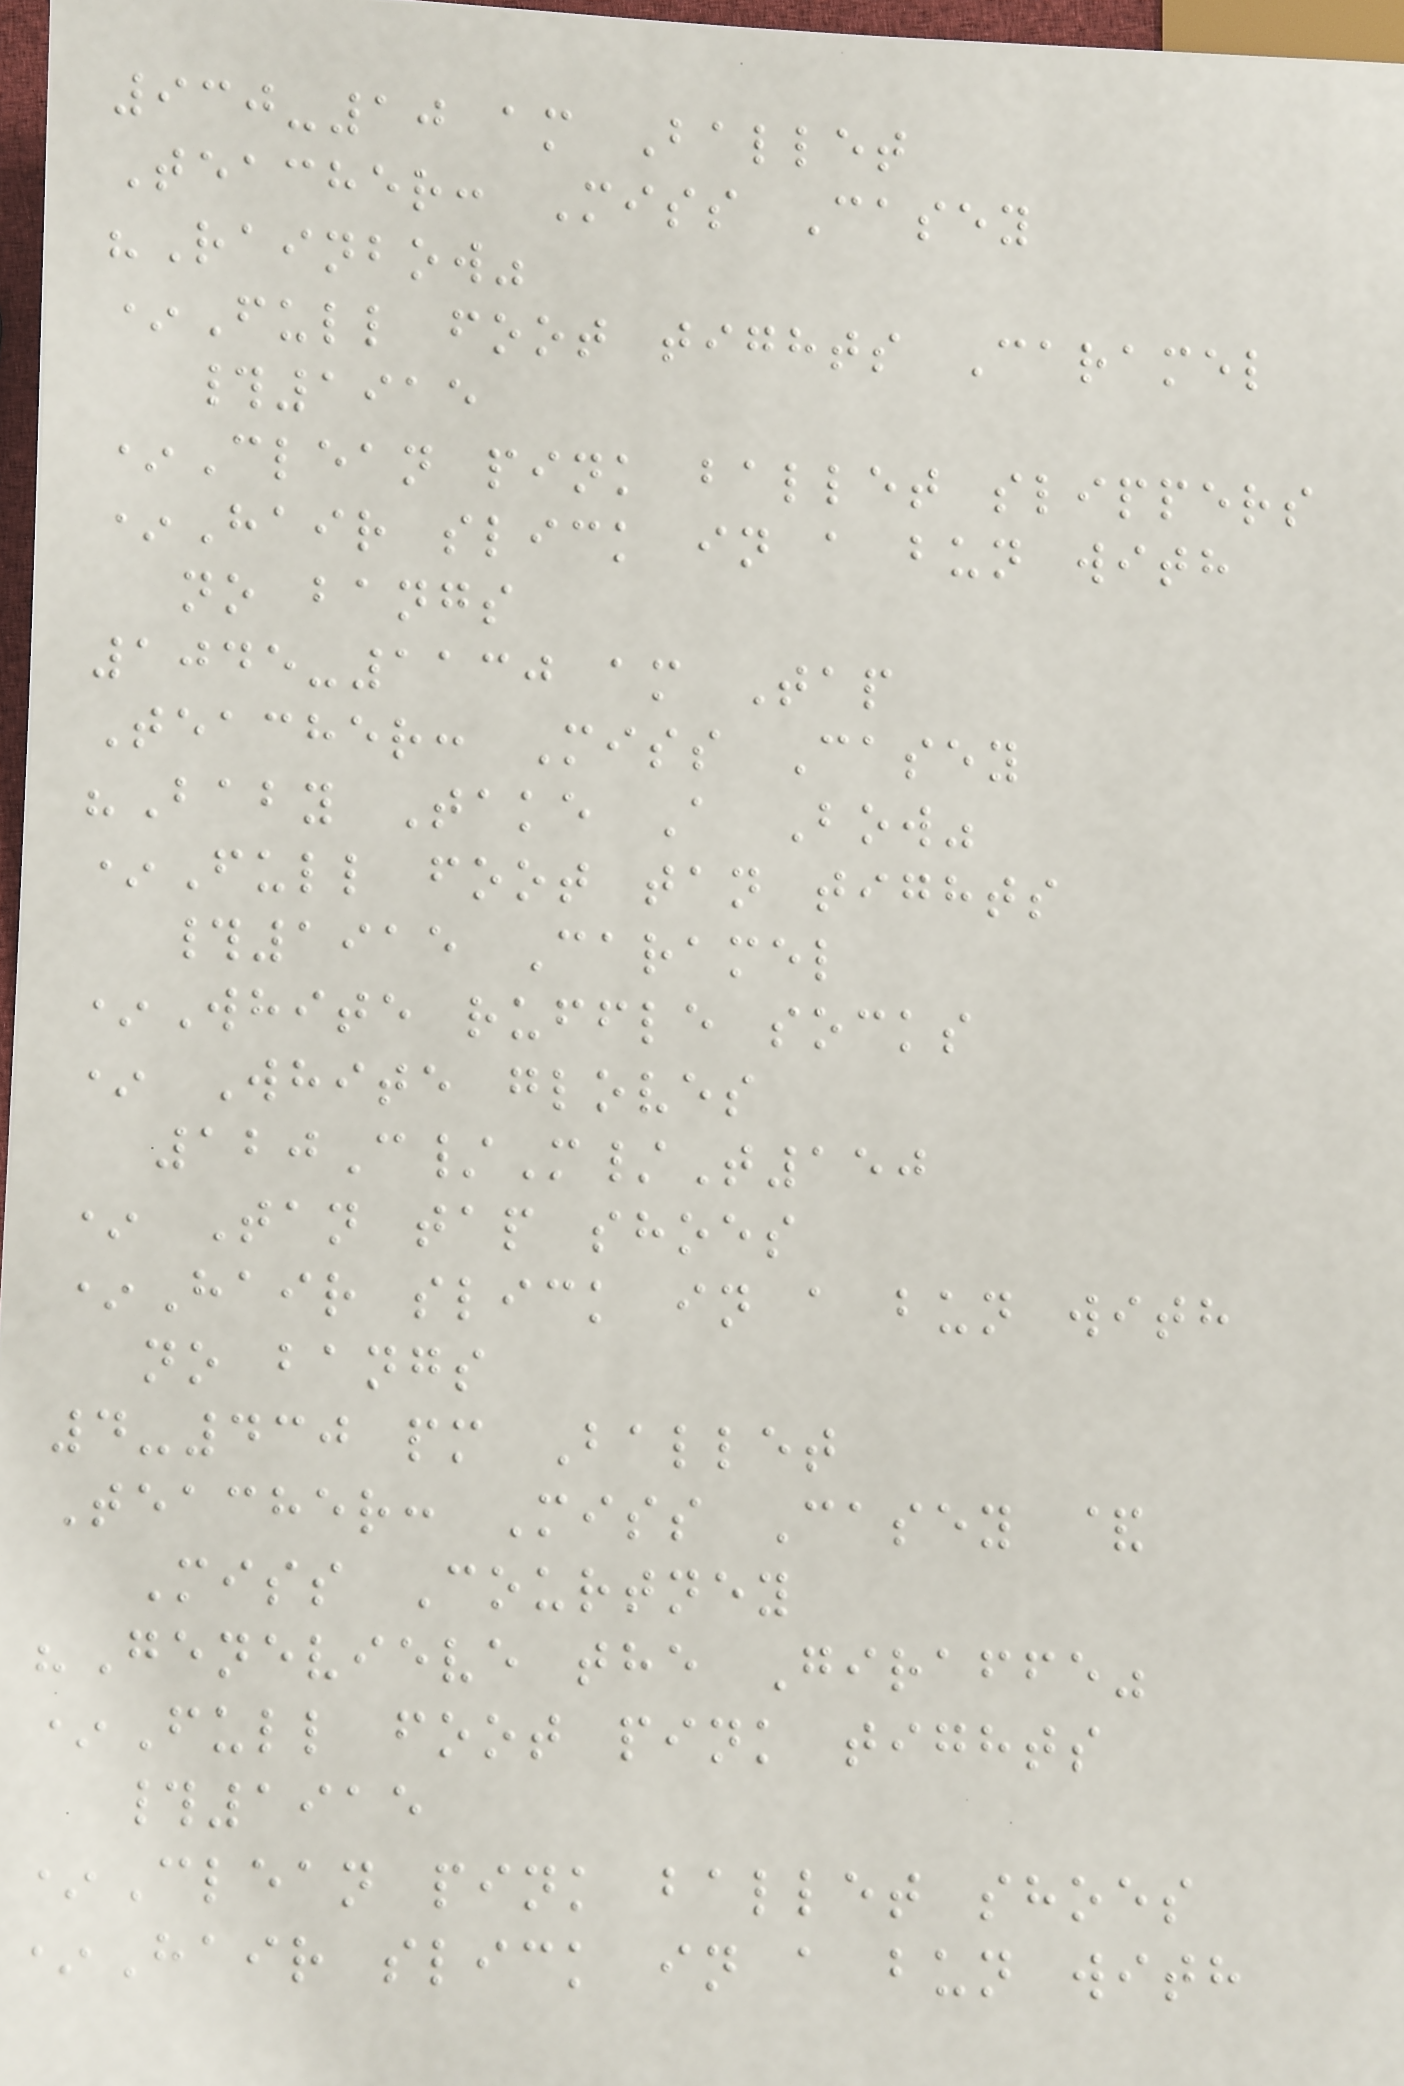930-10 am Ballet
Teacher: Miss Casey
"Rainbow"
*Full foot tights Caramel
#1915
*Clean pink ballet slippers
*Hair slick in a bun with
no bangs
1045-1130 am Tap
Teacher: Miss Casey
"Baby Take A Bow"
*Full foot tan tights
#1915 Caramel
*White ruffle socks
* White gloves
120C/M/T150
* Tan tap shoes
*Hair slick in a bun with
no bangs
4-430 pm Ballet
Teacher: Miss Casey &
Miss Courtney
"Genevieve the Giraffe"
*Full foot pink tights
#1915
*Clean pink ballet shoes
*Hair slick in a bun with
